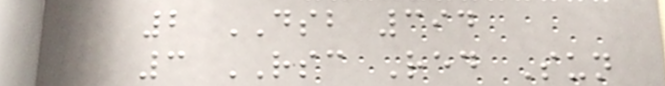2 DSB 394
3 RSC Red Sun
